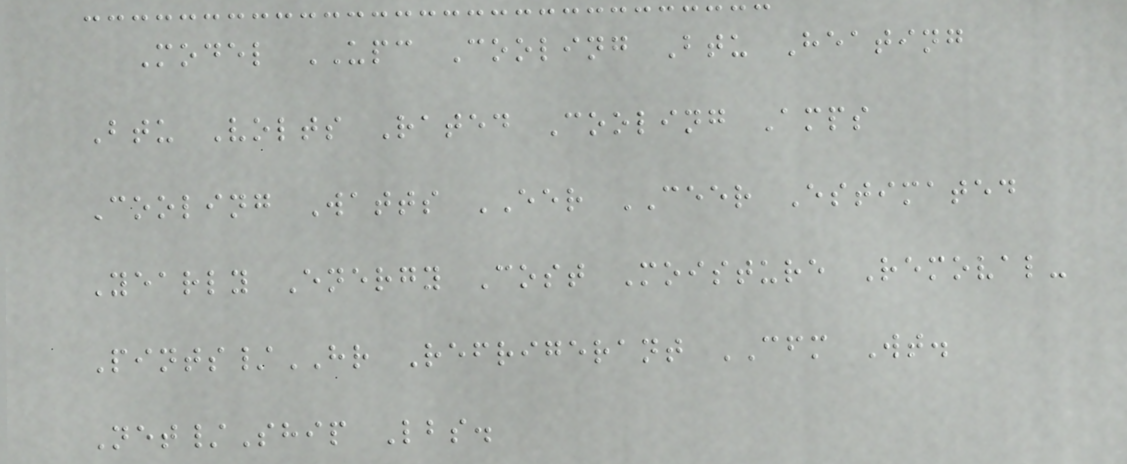Model UPC Cooling Btu Heating
Btu Volts Rated Cooling Amps
Cooling Watts EER CEER Estimated
Yearly Energy Cost Moisture Removal-
Pints/HR Refrigerant CFM Wt.
Net/Ship Lbs.
